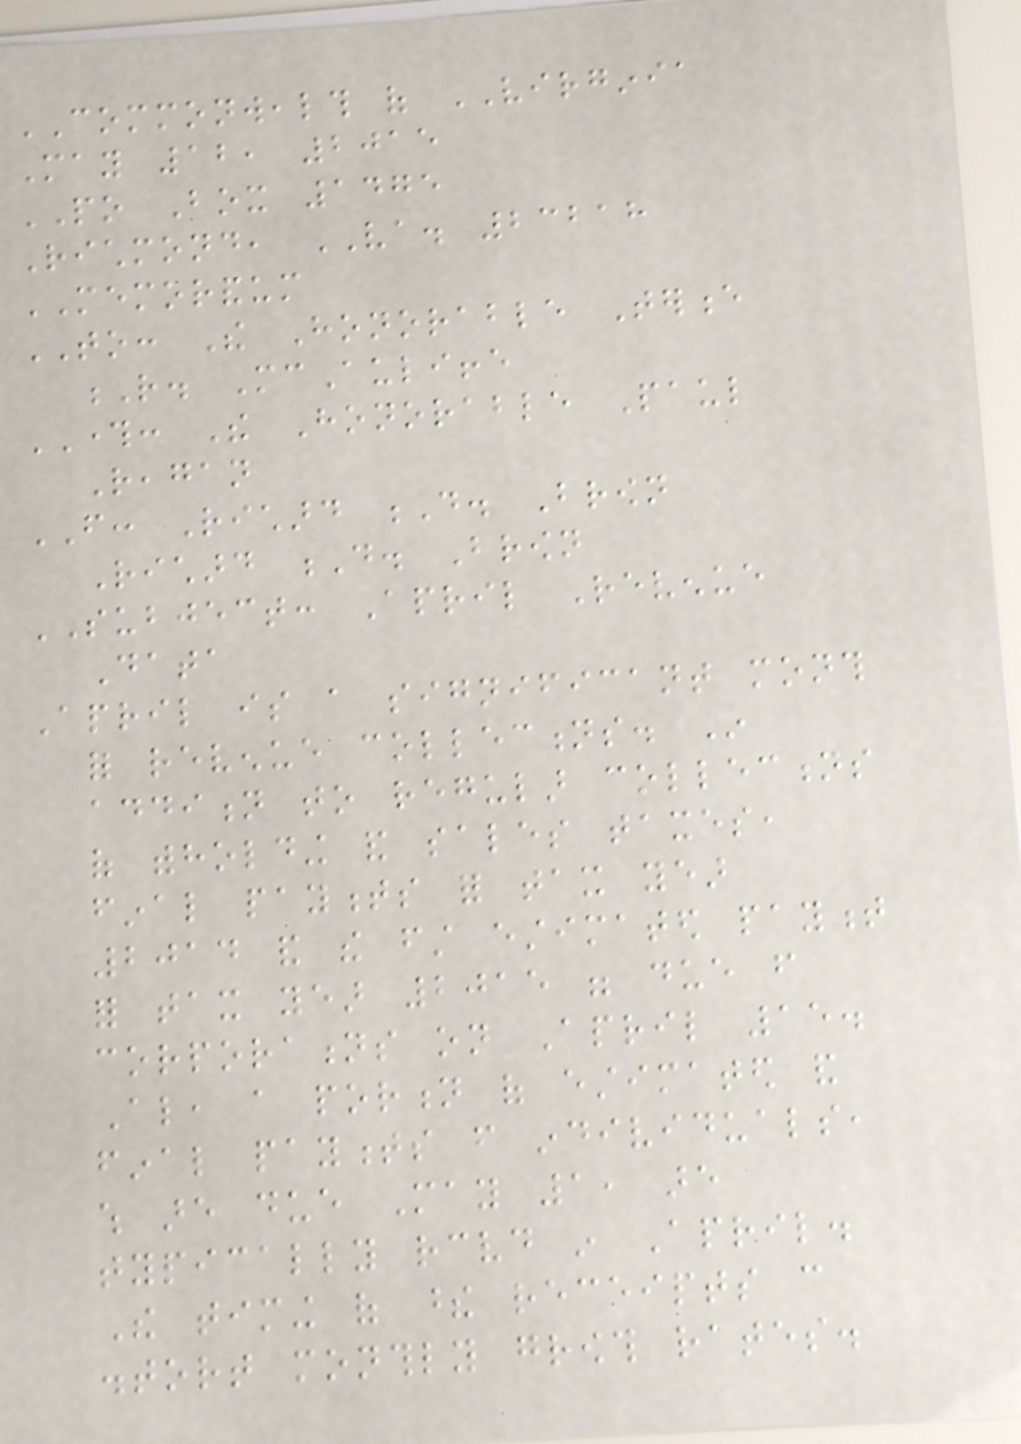COMMONWEALTH of VIRGINIA
May 12, 2015
PO Box 1475
Richmond, VA. 23218
MEMORANDUM
TO: The Honorable Terence
R. McAuliffe
THROUGH: The Honorable Paul
Reagan
FROM: Richard D. Brown
Richard D. Brown
SUBJECT: April Revenue
Data
April is a significant month
for revenue collections. In
addition to regular collections
of withholding and sales taxes,
final payments for tax year
2014 and the first estimated payment
for tax year 2015 were due from
corporations on April 15.
Also, a portion of estimated and
final payments from individuals,
which are due May 1, are
typically received in April.
The timing of these receipts can
distort monthly growth rates.
